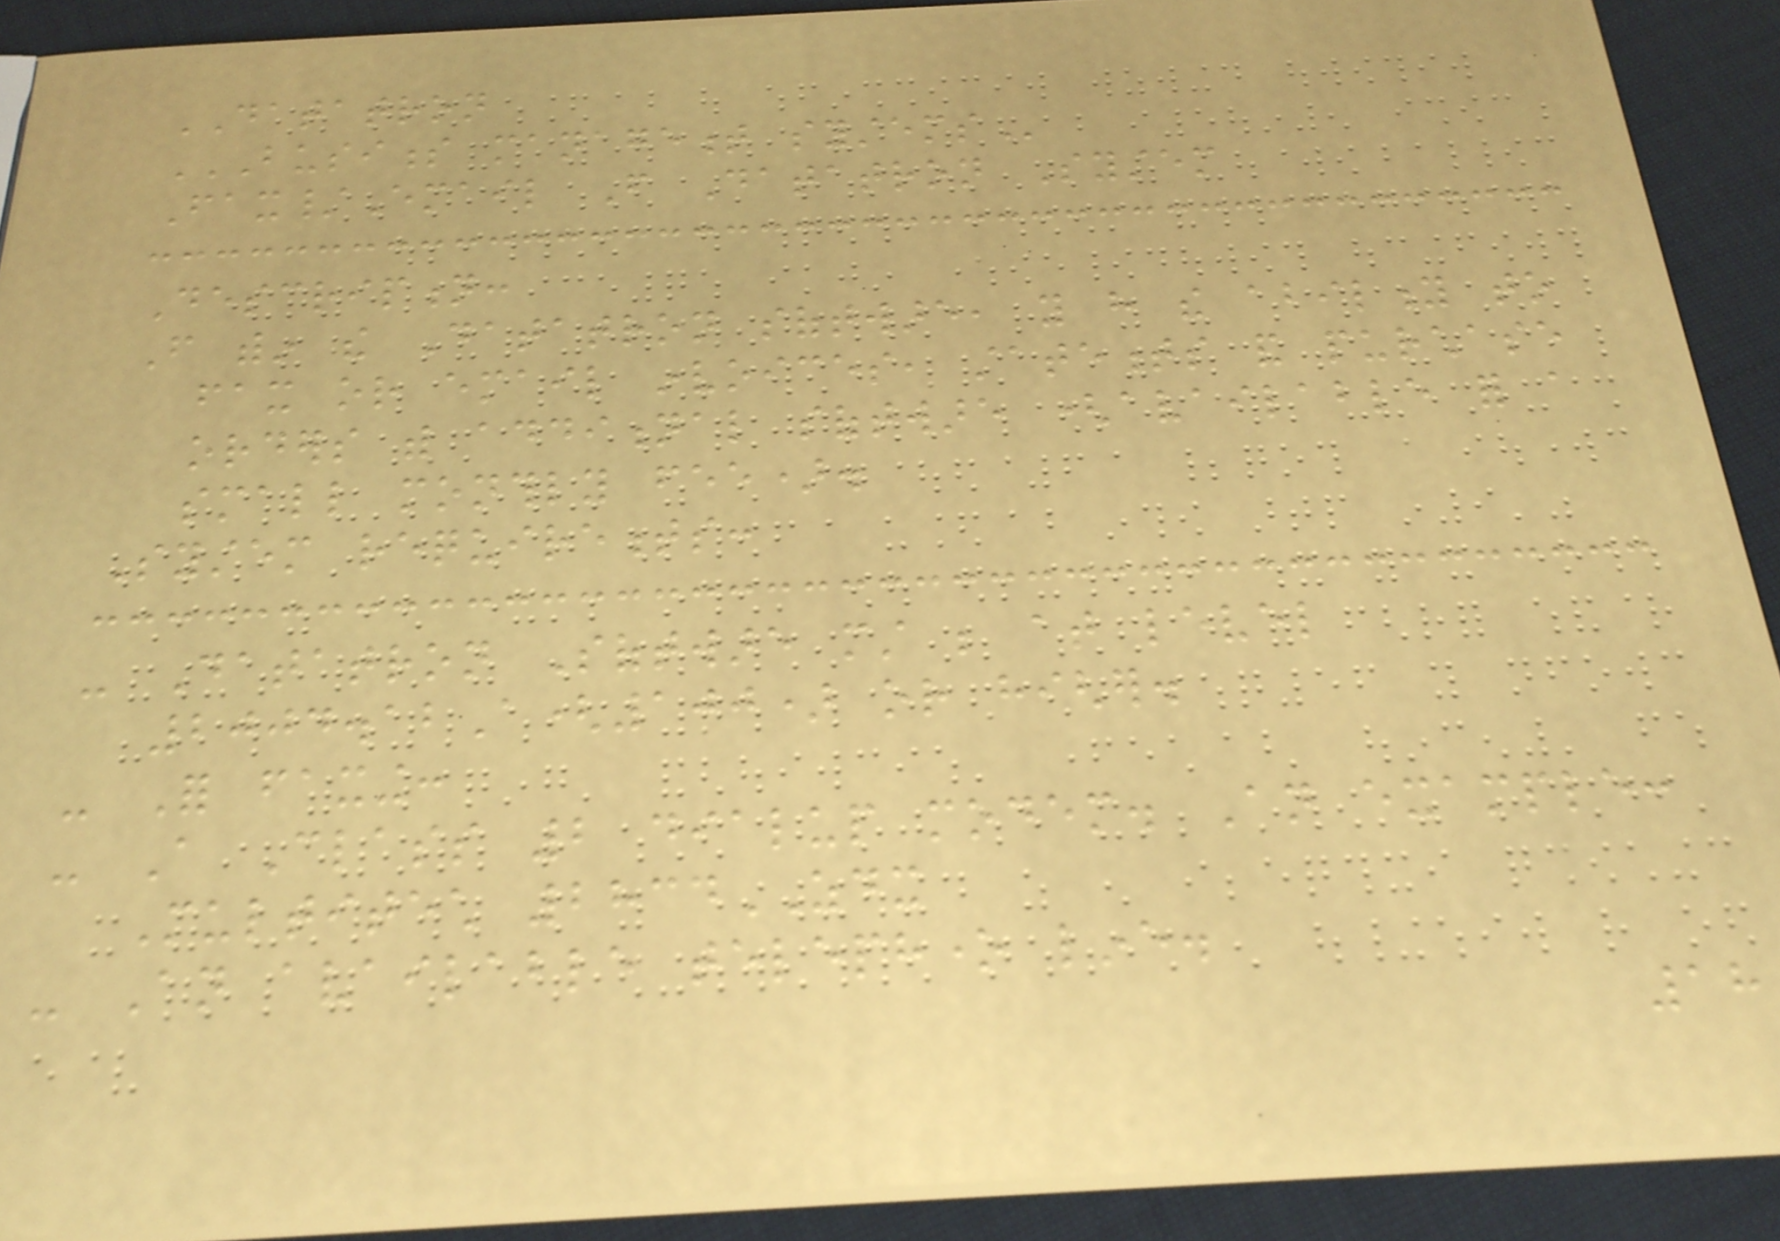DATATRON
BUSINESS MANAGEMENT SYSTEMS
Fax/Email From Datatron System
Description:
From within the Datatron software, you have the ability to
fax or email invoices, statements and purchase
orders with additional software (available for a
small monthly fee).
System requirements:
- Datatron Software must be at level
2004.12A(100) or higher.
- For faxing:
- A Class 2 dialup modem. An example:
Multitech 2834ZDX
- An available telephone line.
18
